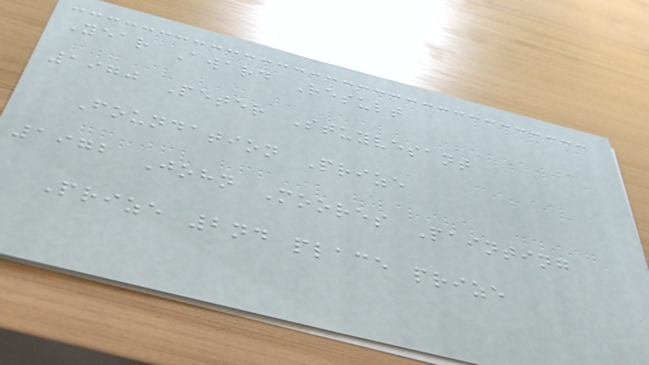Year Award Result
1970 Peter Stuyvesant
Foundation Prize
1972 John Moores Painting
Prize 2nd place prize
